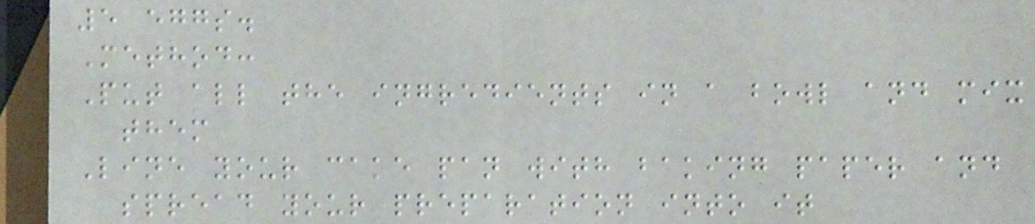5 eggs.
Method:
Put all the ingredients in a bowl and mix
them
Line your cake pan with baking paper and
spread your preparation into it
